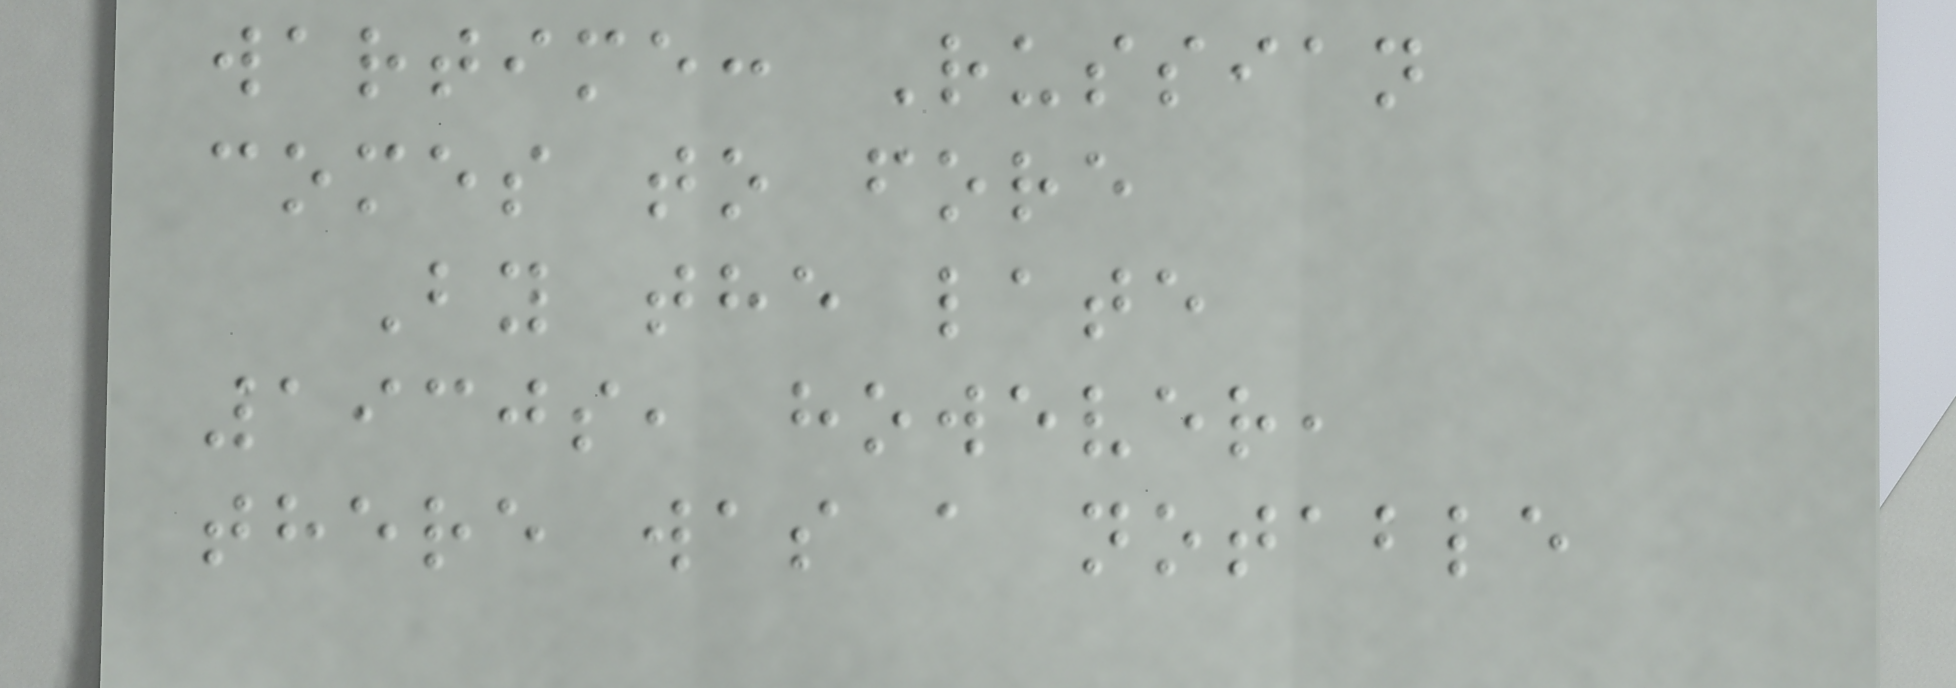wartime: Russian
comes to fore
By the late
1930s, however,
there was a notable
